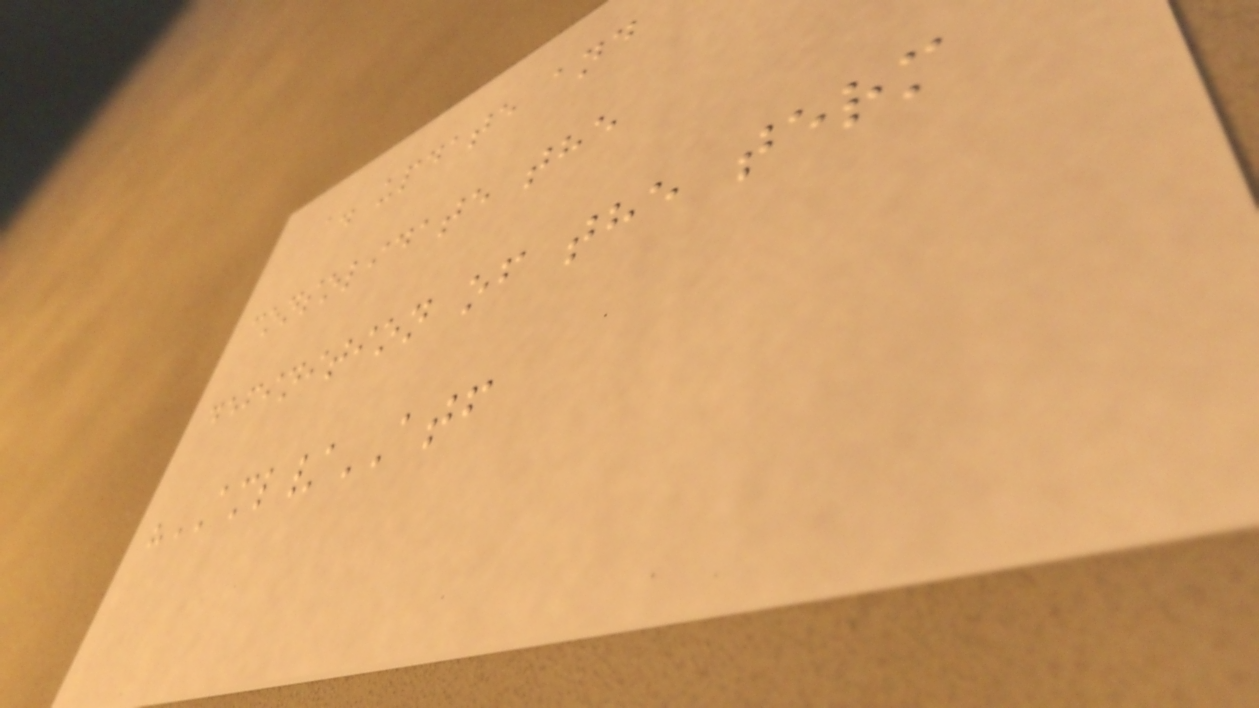a. update and
consolidate the
definition of the term
"AML/ATF
